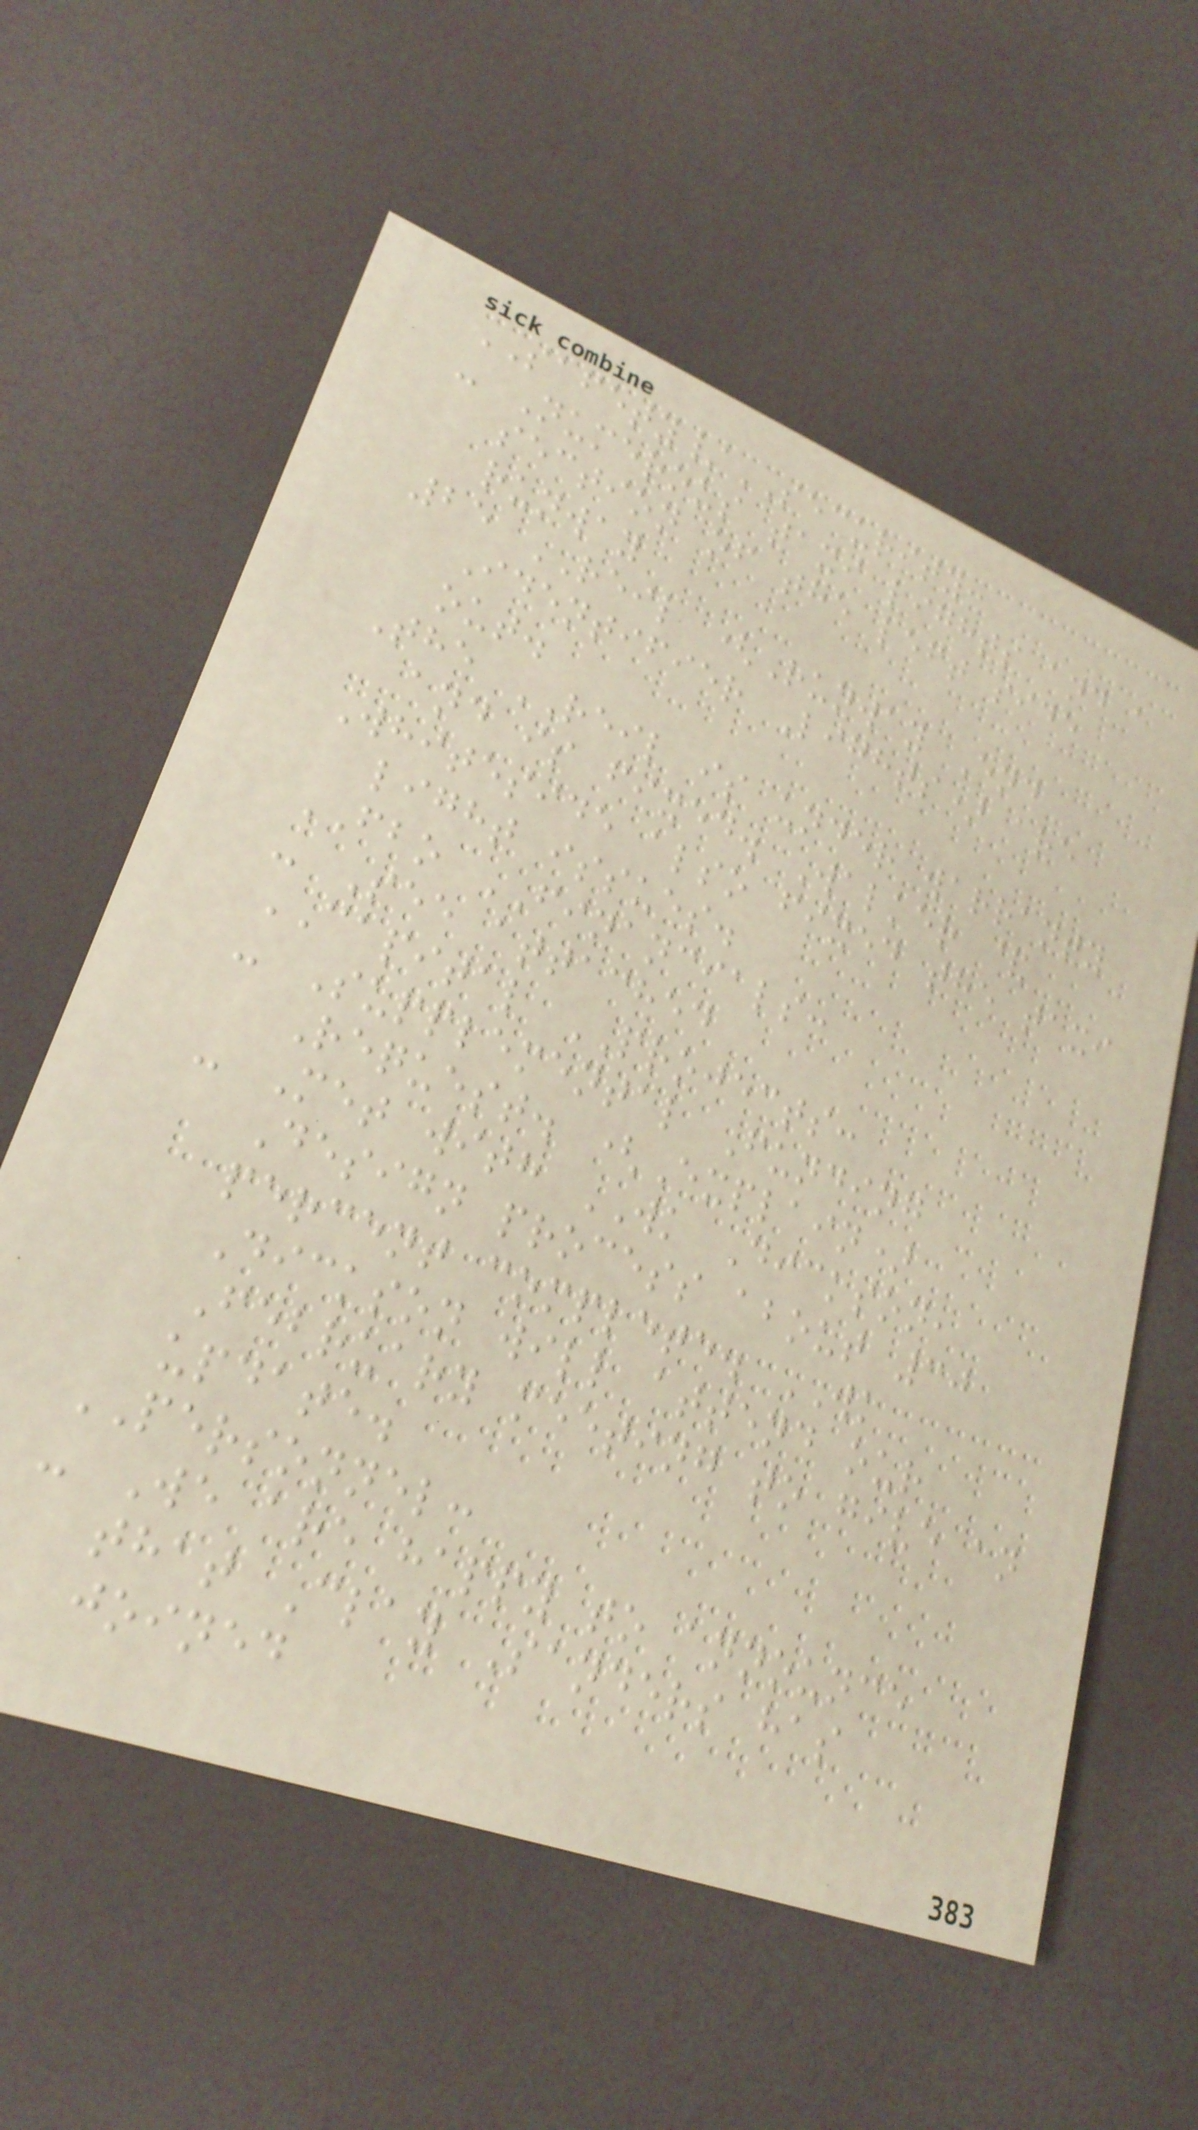SAFETY/SECURITY:
- Numerous taxi lights and a
section of the left side
runway
25 REIL (Runway End
Identifier Lights) are
out.
The REIL is under warranty
and is fixed. Walker &
Whiteside also fixed the taxi
light issues.
FBO FINANCIALS:
- See attached
CAPITAL PROJECTS:
- Supplemental Funding
Request. (Explain)
- Met with WK Dickson,
Design process about 30
percent complete. WK
Dickson will attend our
February meeting to give an
update.
PERSONNEL:
- We are happy to announce
that Clay Sanders has
joined
